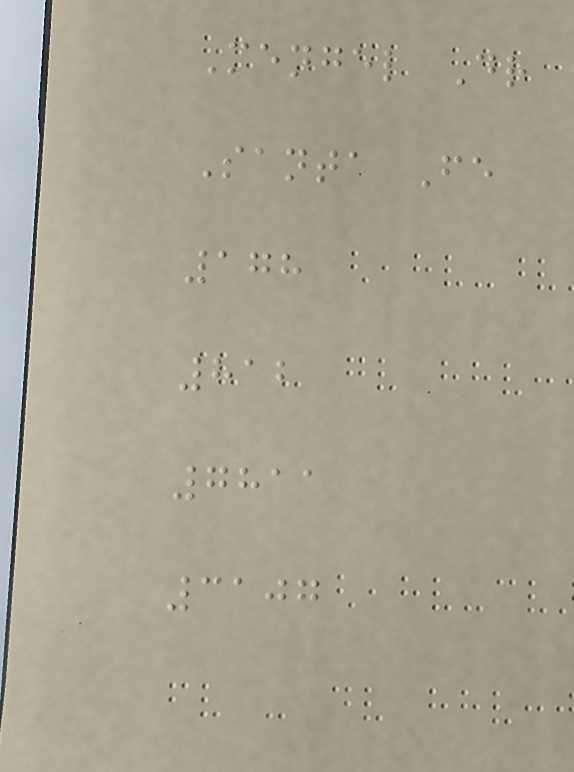Mengel Dr
Santa Fe
178
812
7811
3107
